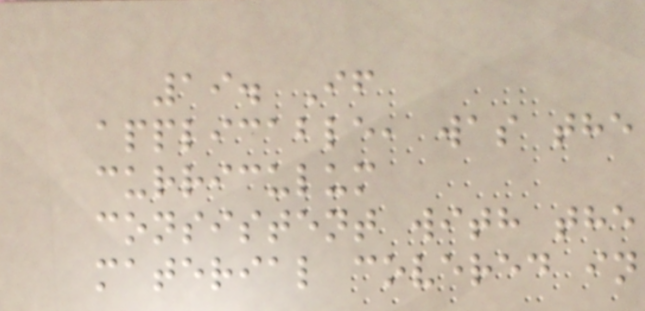19. If
applicable, was the
curriculum
consistent with the
material covered in
